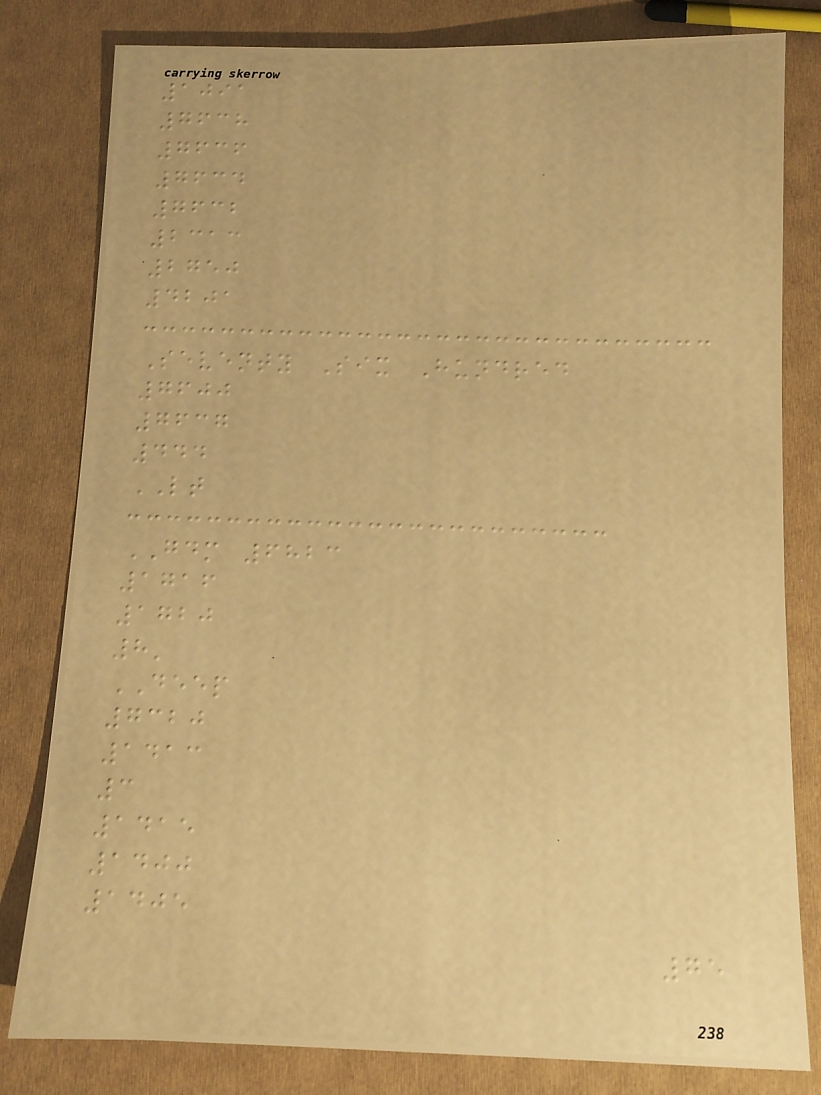1091
7638
7636
7634
7632
2313
2750
4201
Seventy Six Hundred
7600
7637
444
LT
GDM 6823
1716
1720
8'
DEEP
7320
1413
3
1415
1400
1405
75
